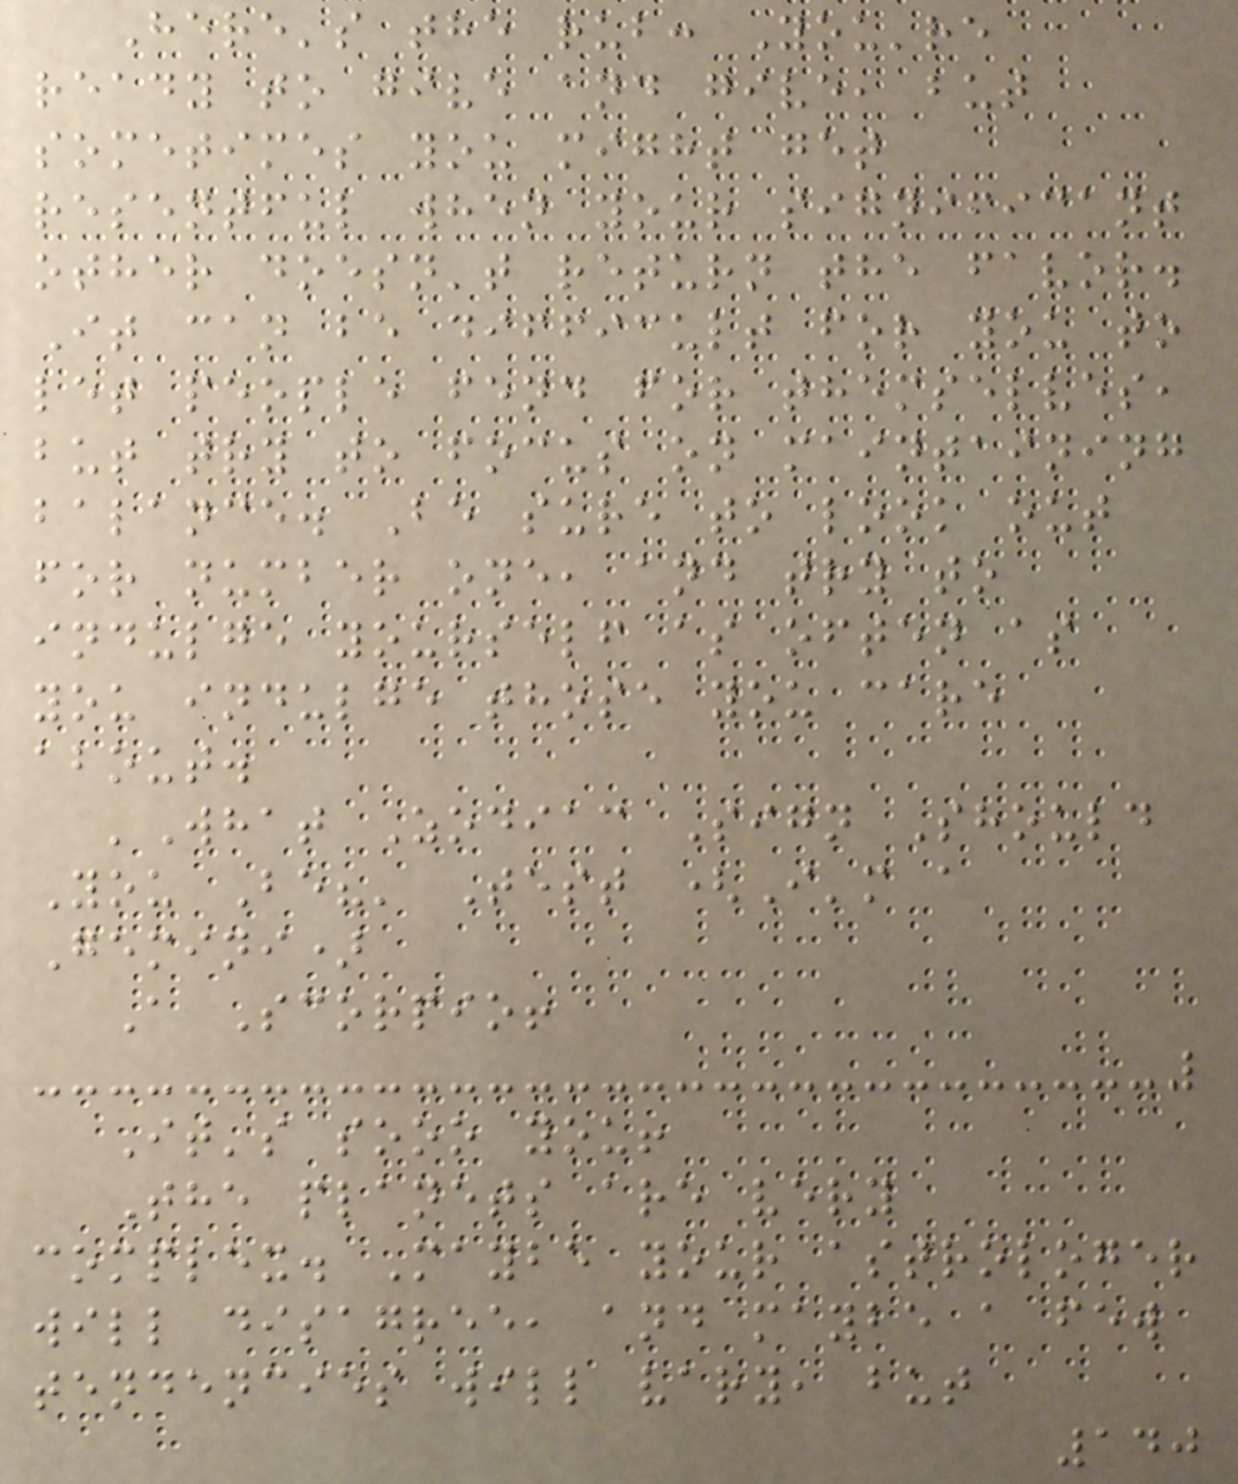Here's the rub: You're
ready to give and give, but
sometimes you might get
resentful when your significant
other doesn't return the favor.
It can be difficult for you to
let people fend for themselves,
but try to focus on maintaining
balance. Be sure to look out
for number one, and try to
indulge yourself as often as
you indulge those you care
about.
'What Zodiac Sign Should
You Be?' Test (I'm a
Gemini)
A Scorpio!
It's sooo you!
The planets are very
complex. Maybe your astrologer
will disagree, and maybe a few
tendencies will vary, but
140
